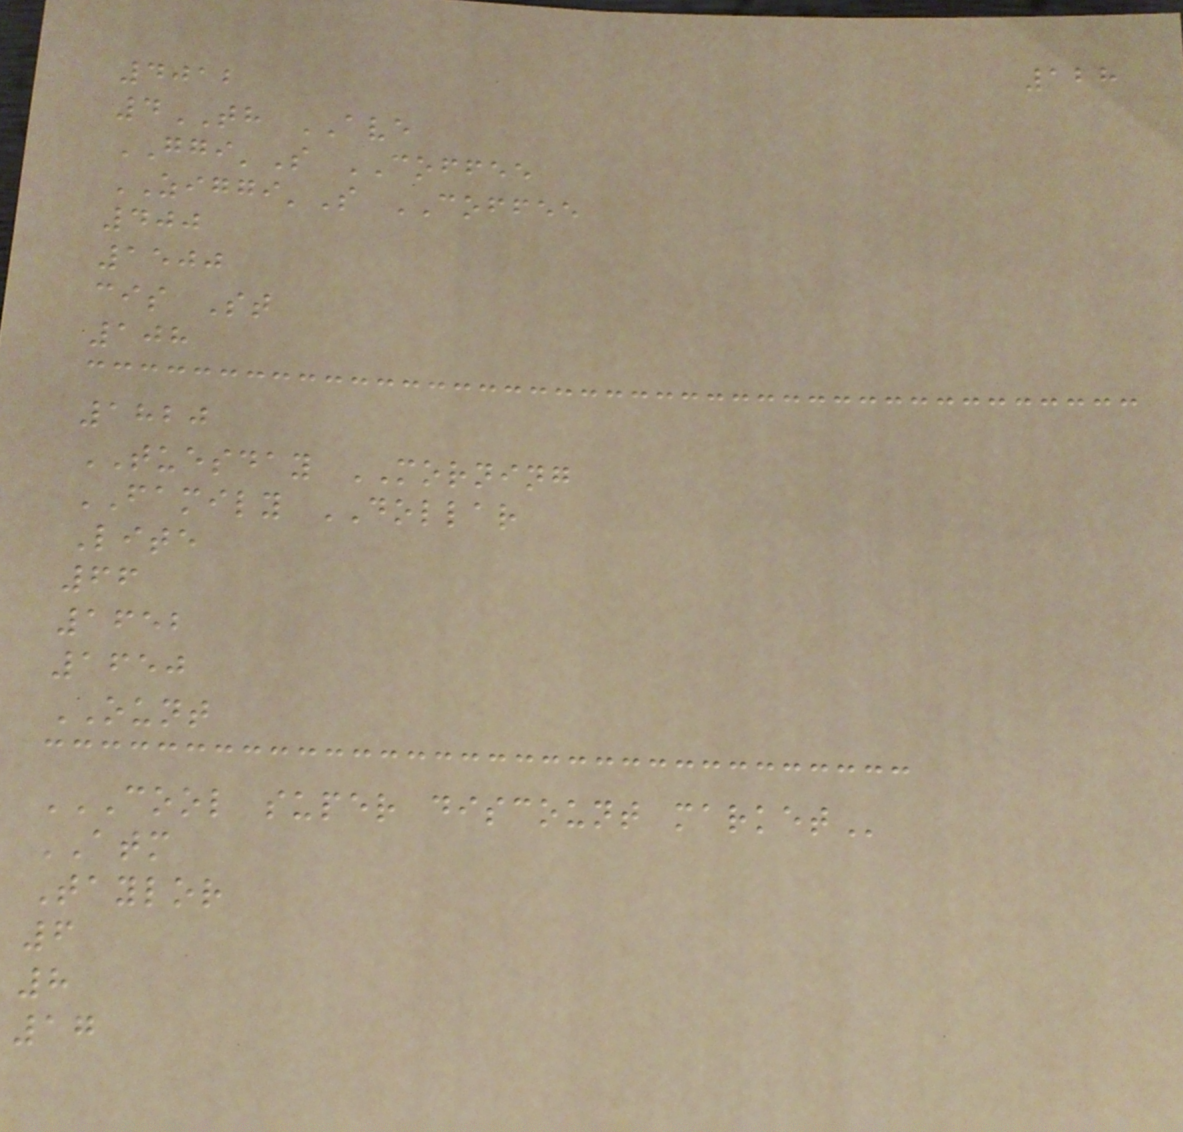128
4012
4TH AVE
GGI'S COFFEE
ZIGGI'S COFFEE
400
1500
cis St
108
1820
TUESDAY MORNING
FAMILY DOLLAR
Lite
66
1652
1650
OUNT
COOL SUPER DISCOUNT MARKET
ATM
Taylor
6
8
17
